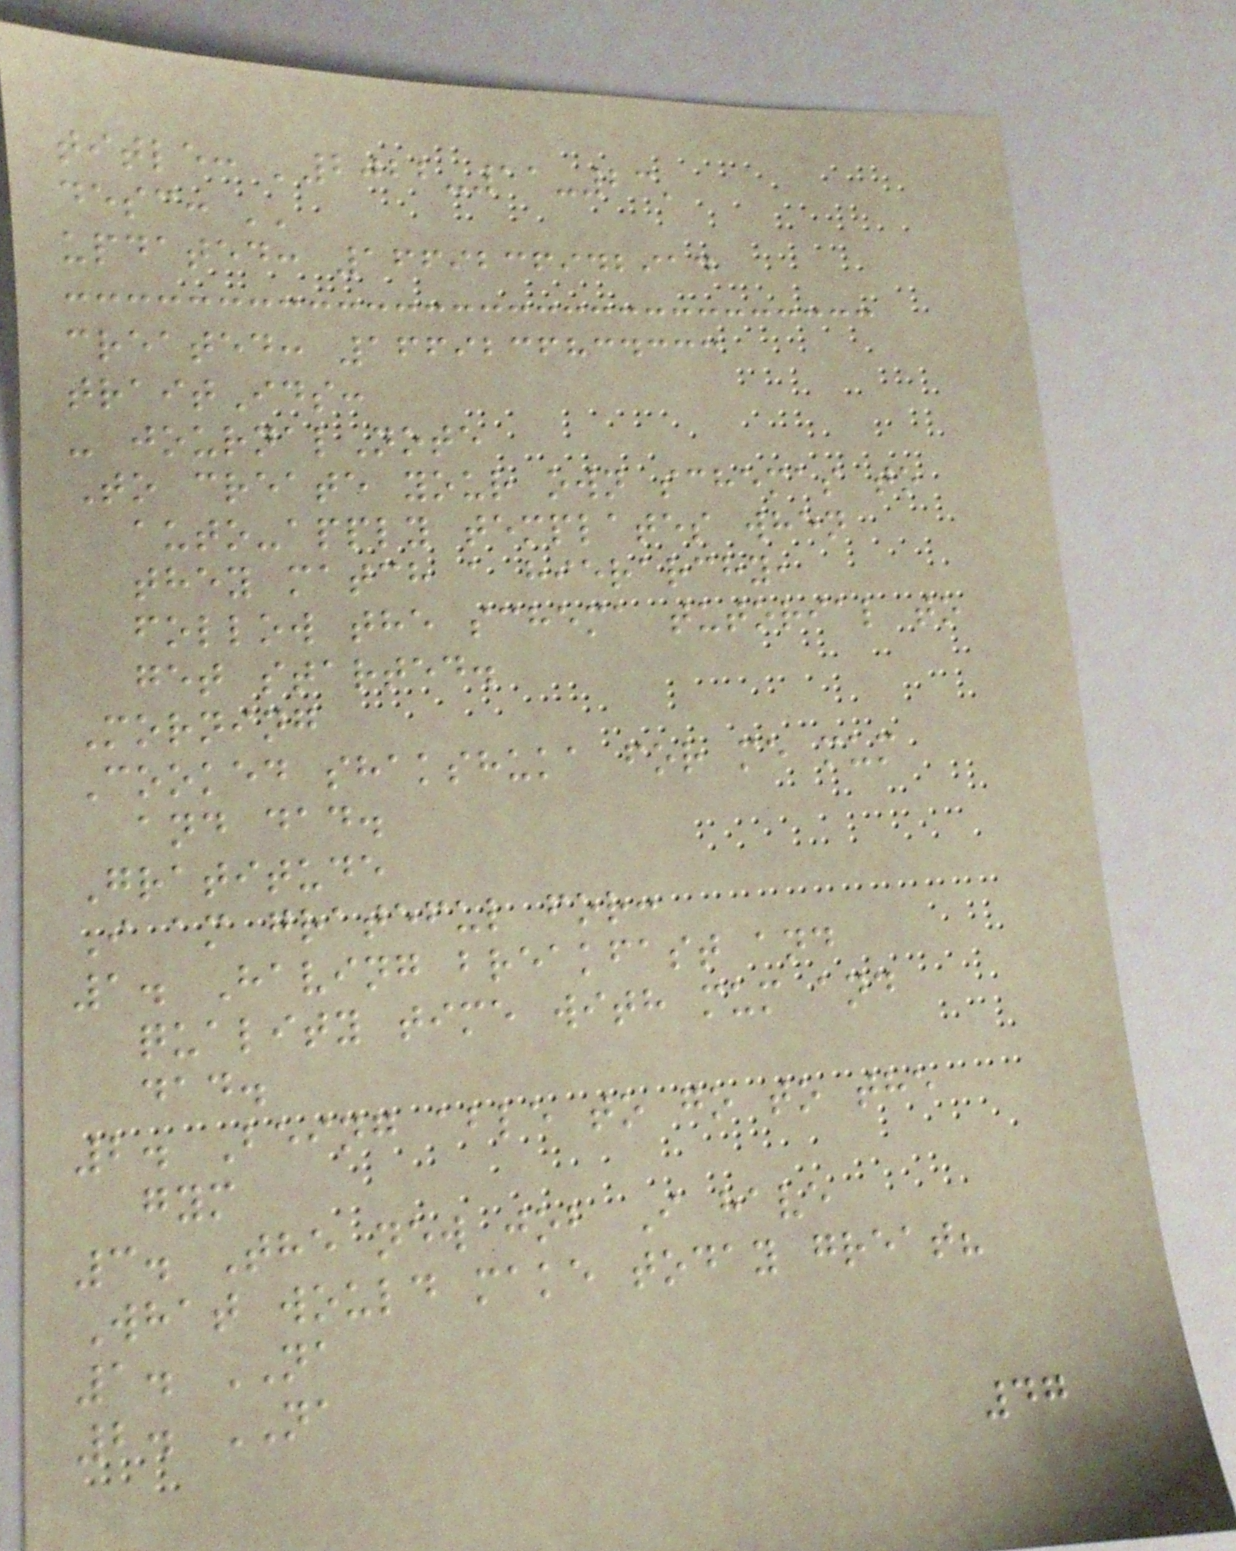title: '2022-11-23'
desc: ''
updated: 1669236942914
created: 1669236834333
traitIds:
- journalNote
To create your own schemas to
auto-apply templates when
they match a hierarchy,
follow the schema tutorial to
get started.
Morning
Cooked shakshuka for me mum
and dad.
Gratitude
I am grateful for:
1. Having breakfast and
quality time with mum and
dad.
2. Being able to go to the
gym
3. The new job I have
What would make today great?
1. NA
2. NA
47
